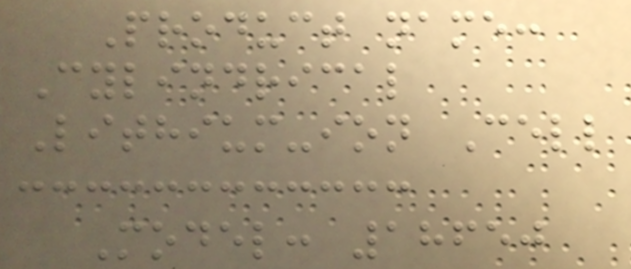Product name:
Cylindrical
Lithium-ion Cell
Model: 18650
